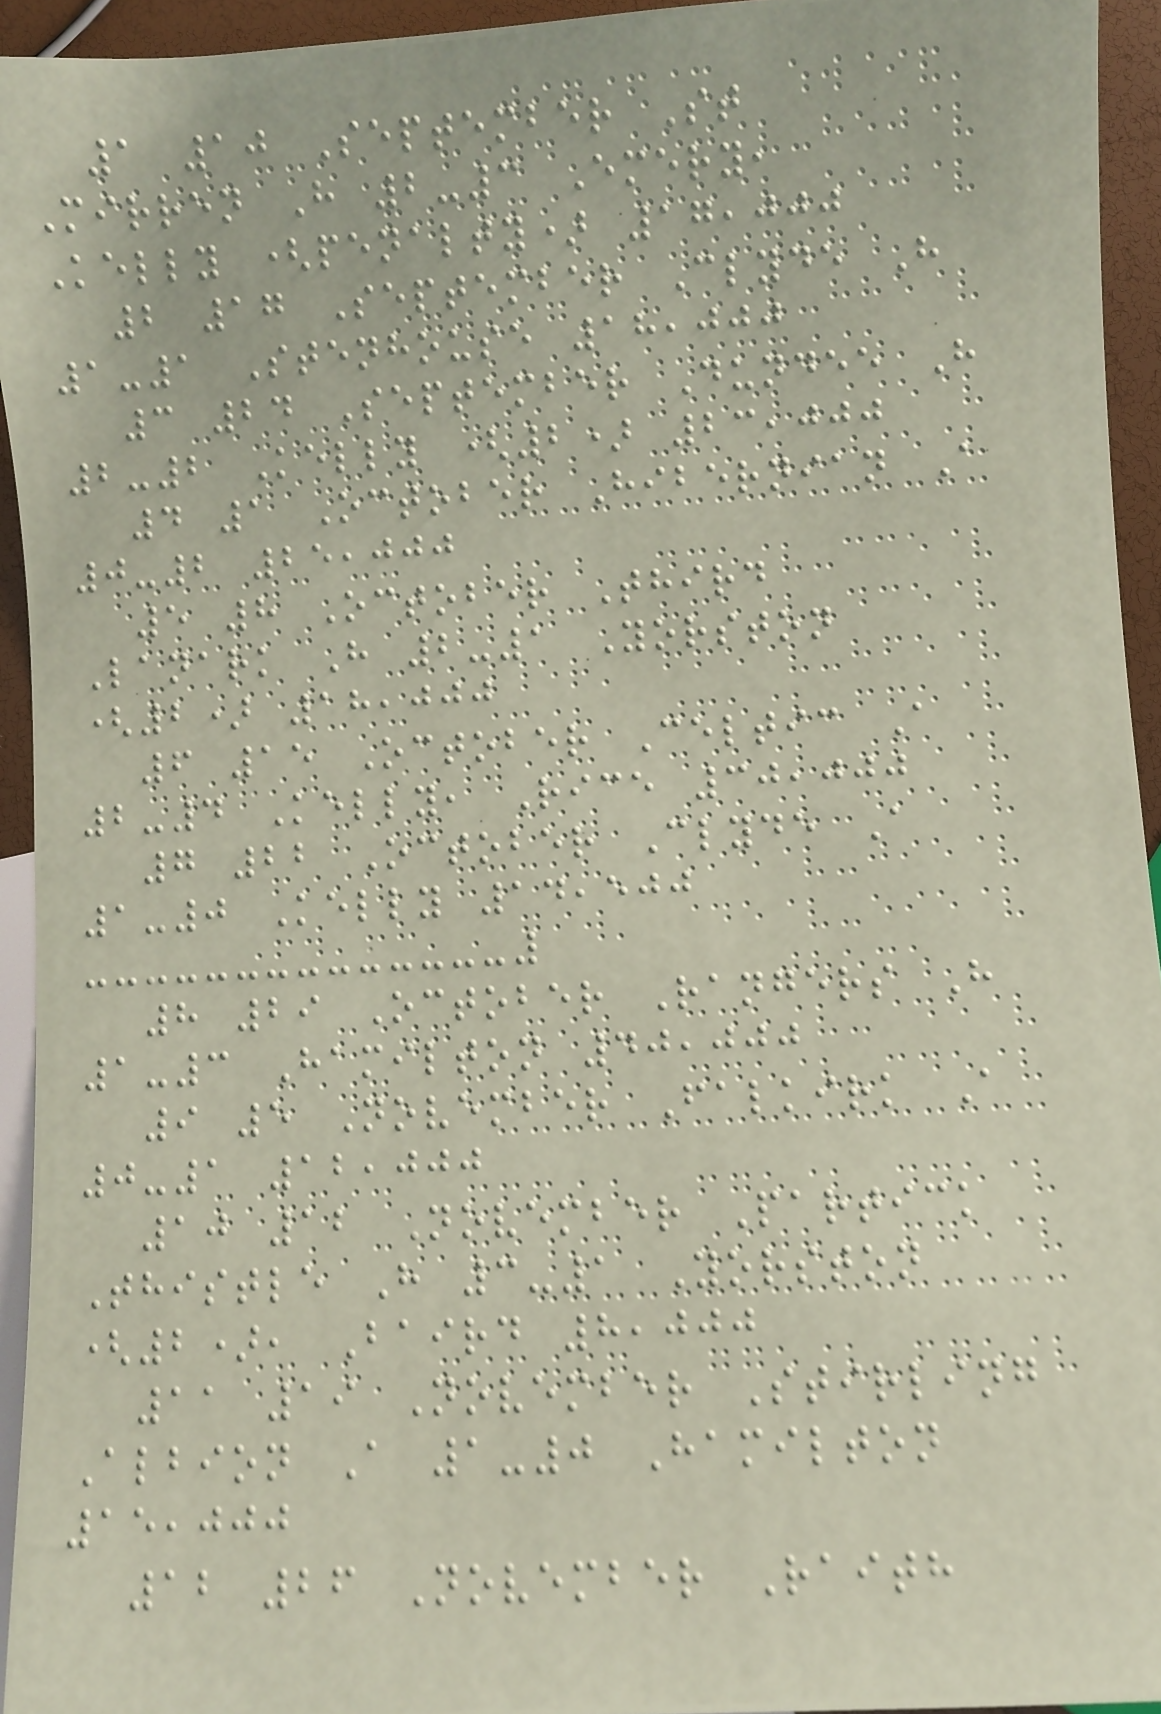1 10 September St
Mirren H 2-3 Emery,
Kelly (penalty) 17,000
2 17 September Clyde H
1-1 Stenhouse 18,000
3 24 September Dundee H
2-2 Kelly (2) 23,000
4 1 October Hibernian A
0-2 25,000
5 8 October Third
Lanark H 2-1 Yorston
(2) 18,000
6 15 October Celtic A
2-4 Kelly, Rice 30,000
7 22 October Clyde A
1-0 Kelly 14,500
8 29 October Rangers H
1-3 Hamilton 40,000
9 5 November Falkirk A
0-1 12,000
10 12 November Partick
Thistle H 3-1 Yorston
(2), Baird 8,000
11 19 November Stirling
Albion A 1-0 Hamilton
15,000
12 26 November Raith
